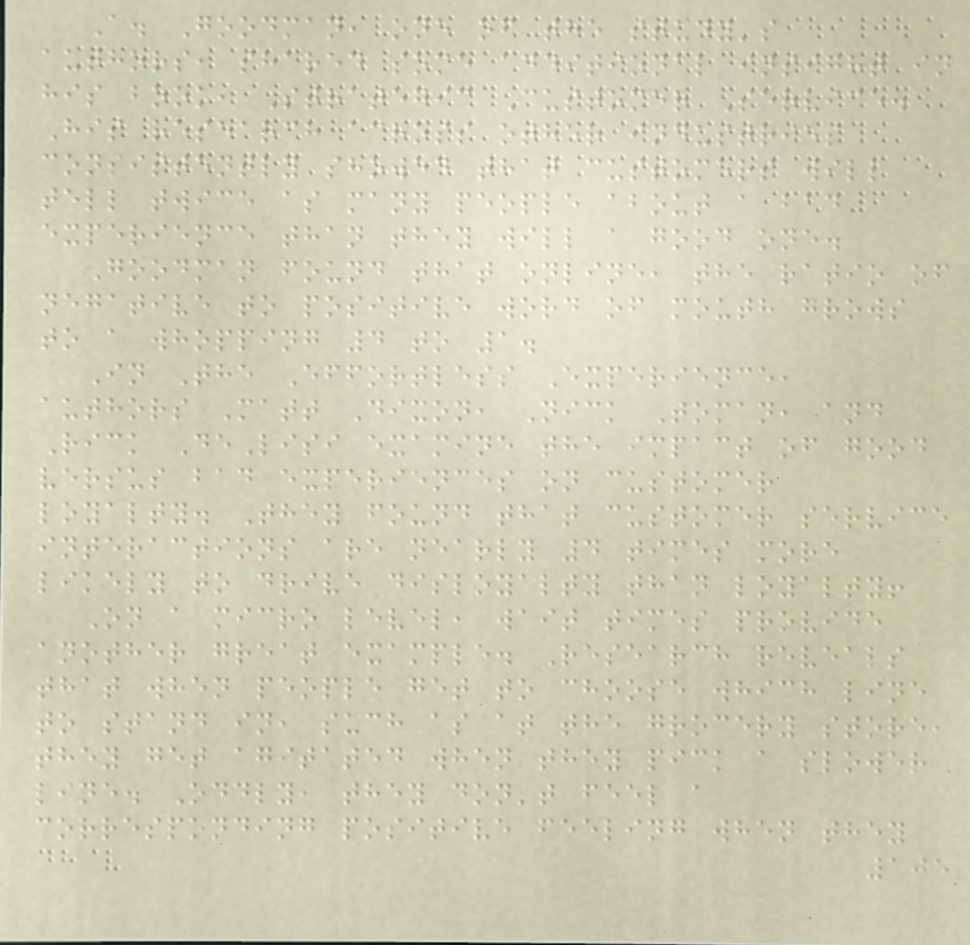A. Goodman, one of the study's
authors, shared some additional insight in
his book, Strategic Customer Service.
His research across other industries
consistently showed that customers will
tell twice as many people about a bad
experience than they will a good one.
Goodman found that online, the ratio of
negative to positive word of mouth grows
to a whopping 4 to 1.
In The Effortless Experience,
authors Matt Dixon, Nick Toman, and
Rick DeLisi examine the impact of good
versus bad experiences on customer
loyalty. They found that customer service
interactions are nearly 4 times more
likely to drive disloyalty than loyalty!
On a micro level, wait times provide
another great example. Research reveals
that when people get to choose which line
to stand in, such as at the grocery store,
they get agitated when they pick a slower
line. Oddly, they don't feel a
corresponding positive feeling when they
105
